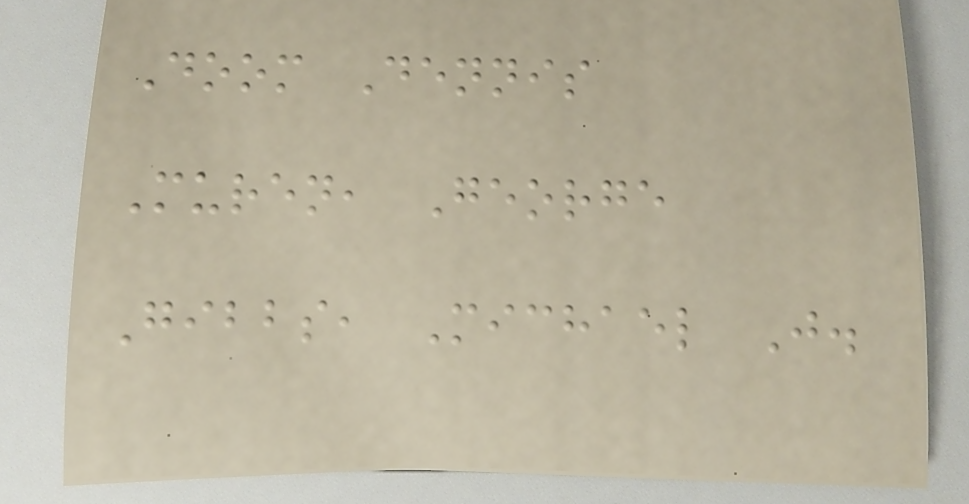Doom Dennis
Muren, George
Gibbs, Michael J.
